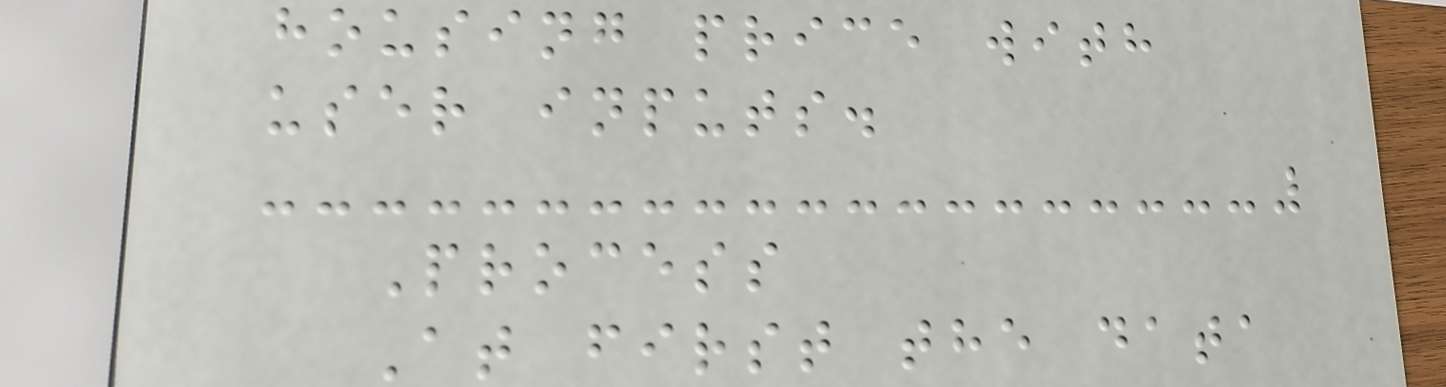housing price with
user inputs.
Process
At first the data
